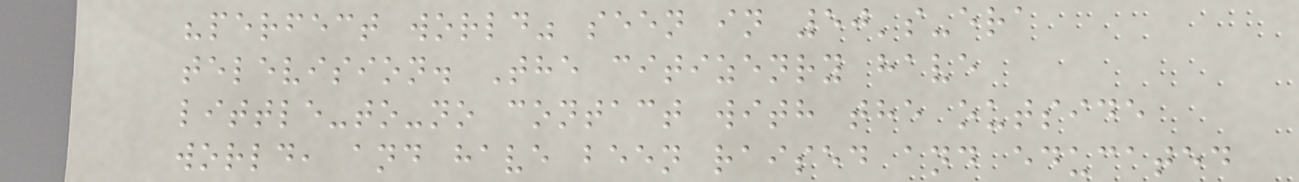"perfect world" seen in 50's-era
television. The citizenry have
little-to-no contact with the outside
world, and have been raised and educated
